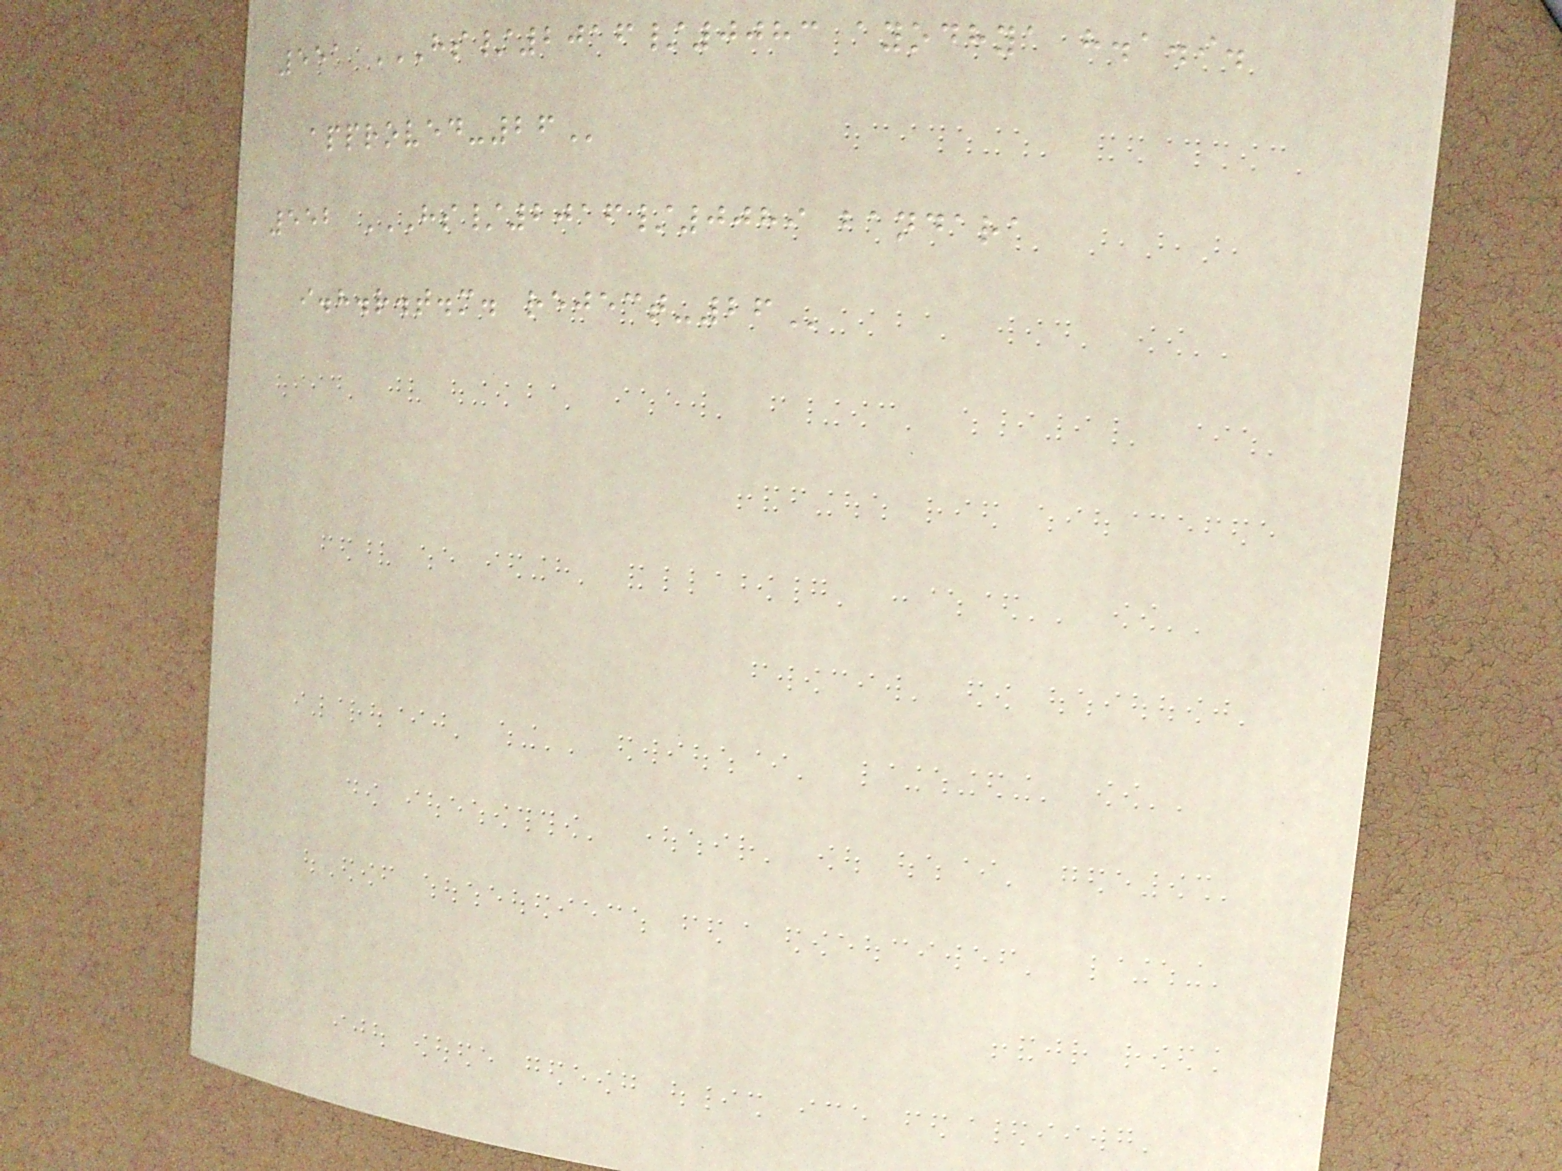551 HS/2016/0083 AYODHYA H.A.I.
APPROVED-26
552 HS/2016/0089 BANDARA
I.H.R.T.M. REJECT-26
